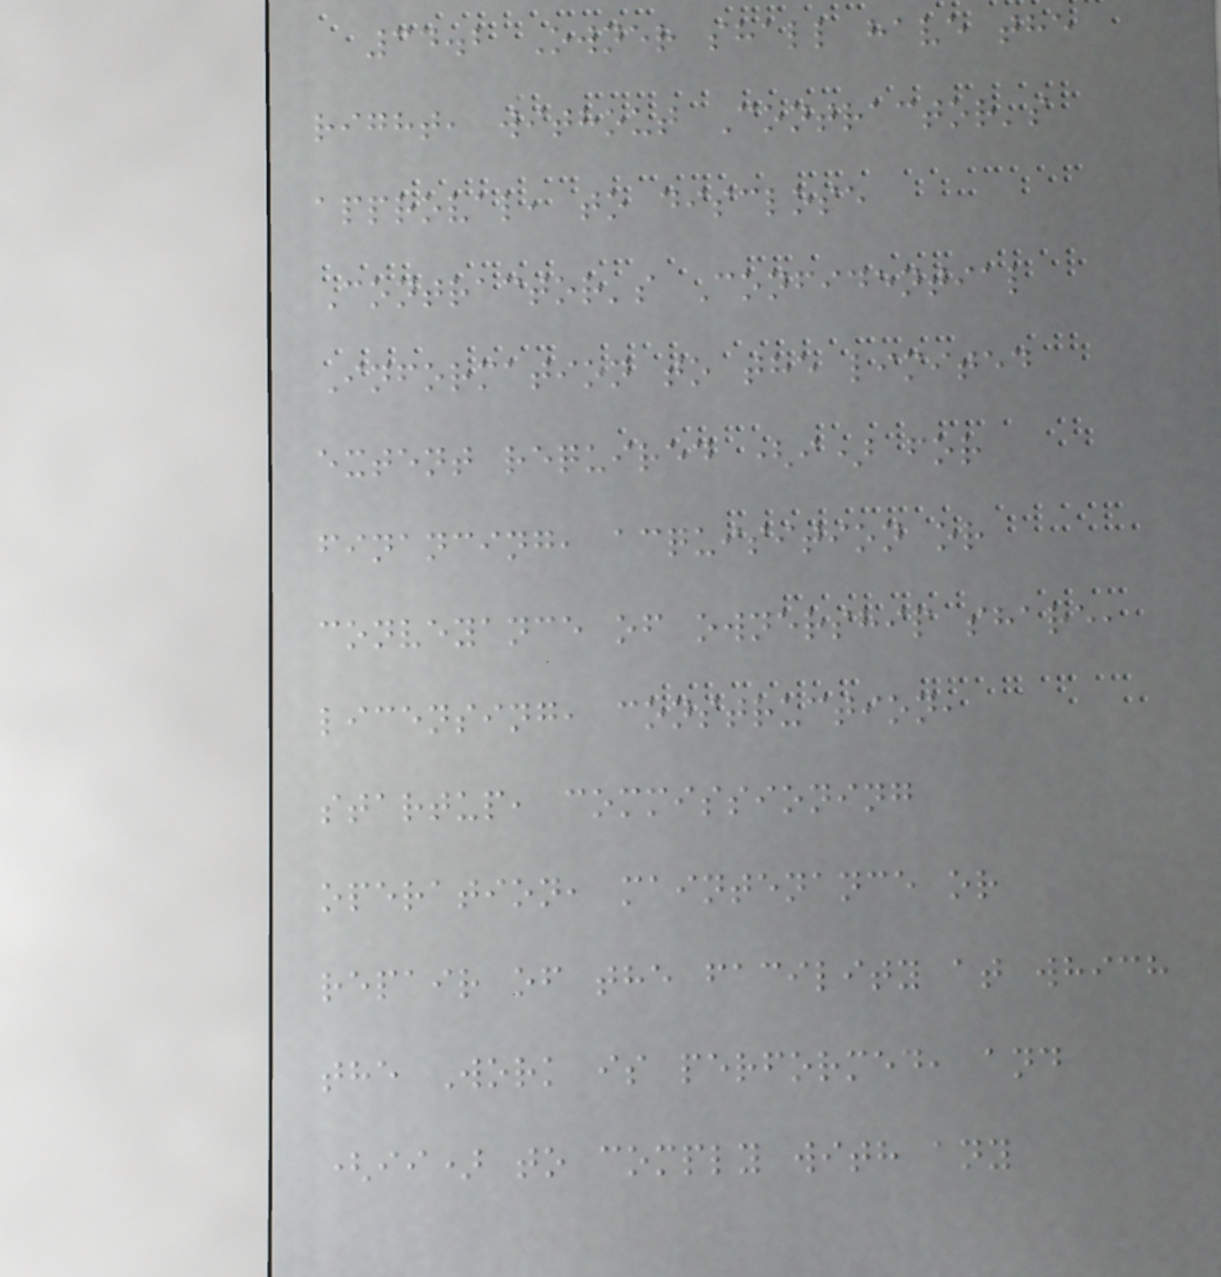34.2 Owner shall have the
right, without Contractor's
approval, to disclose
Contractor's Confidential
Information to the limited
extent required (i) for
financing, acquisition or
conveyance of ownership share,
licensing, construction,
startup, commissioning
operation, maintenance or
repair of the facility at which
the Work is performed, and
(ii) to comply with any
